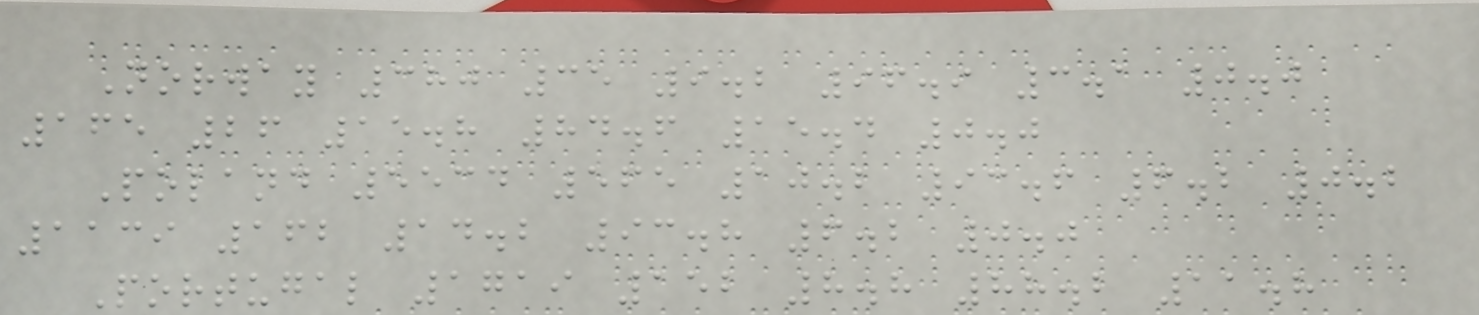Norway 380 35 9.2 96.9 3.1 0.0
165 26 15.8 84.6 15.4 0.0
Poland 5534 565 10.2 93.6 6.2 0.2
1139 162 14.2 93.8 6.2 0.0
Portugal 1719 152 8.8 88.2 11.8
